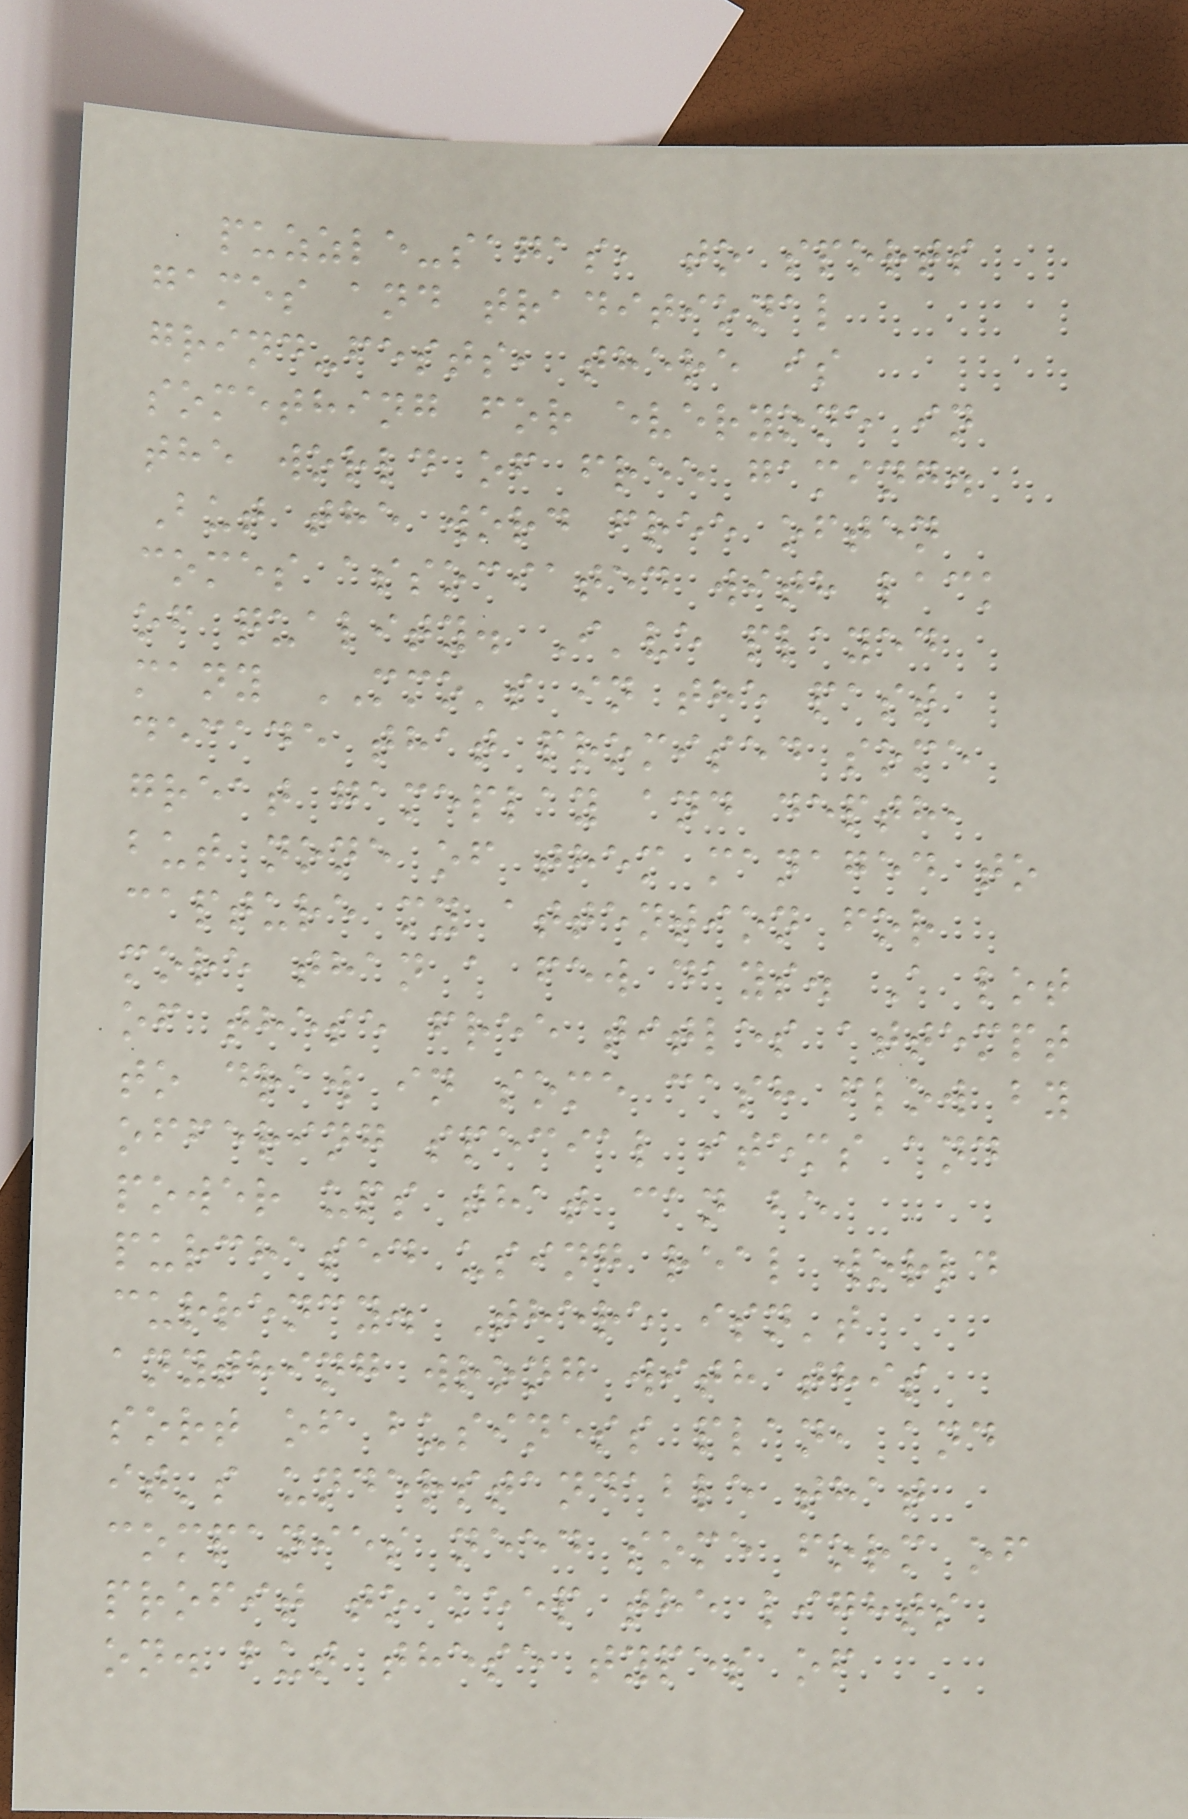puzzle-sagas, to sports
games and traditional
grind-fests, there is
something for everyone in
the world of free gaming.
But the word free often
comes associated with lack
of quality. I've played
many MMO's in the past
decade that promised some
great gameplay and depth,
but none of them managed to
capture my attention for
more than a few days. A lot
of these free titles attempt
to draw in some cash flow by
offering special items and
power ups that can be
purchased using real world
currency. There isn't
anything wrong with this
sort of business plan, and
it's understandable that
companies need some form of
profit to keep the lights
on. but these types of
